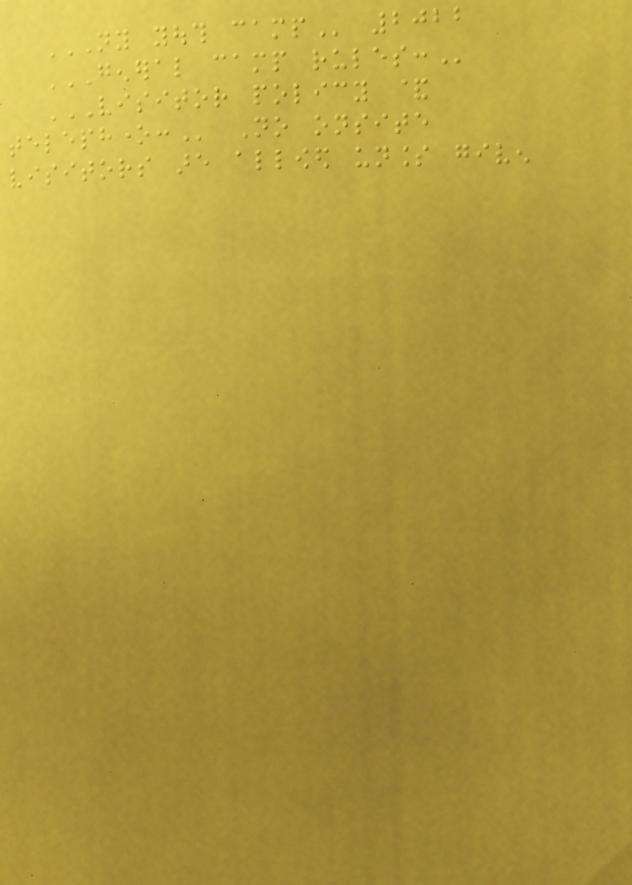NY YOUTH CAMP 2022
GENERAL CAMP RULES:
VISITOR POLICY &
TELEPHONE: No onsite
visitors are allowed unless given
